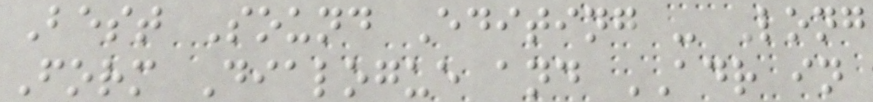Best Sound Editing - Long
Form Dialogue and ADR in
